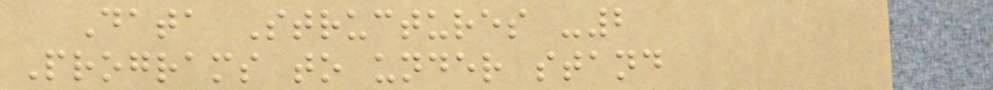Data Structures -2
Programs to under stand
